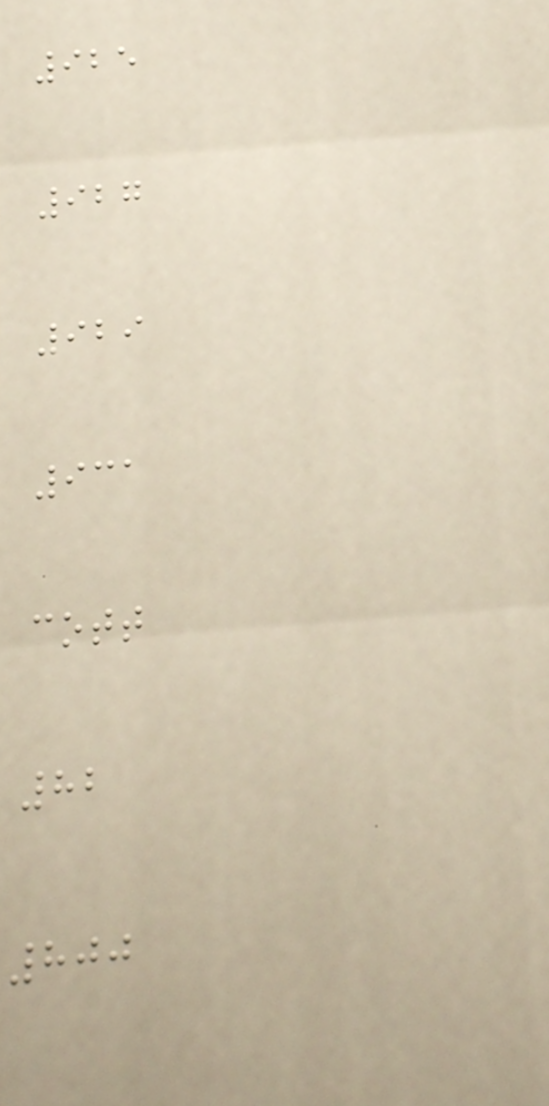925
927
929
931
cott
82
800
